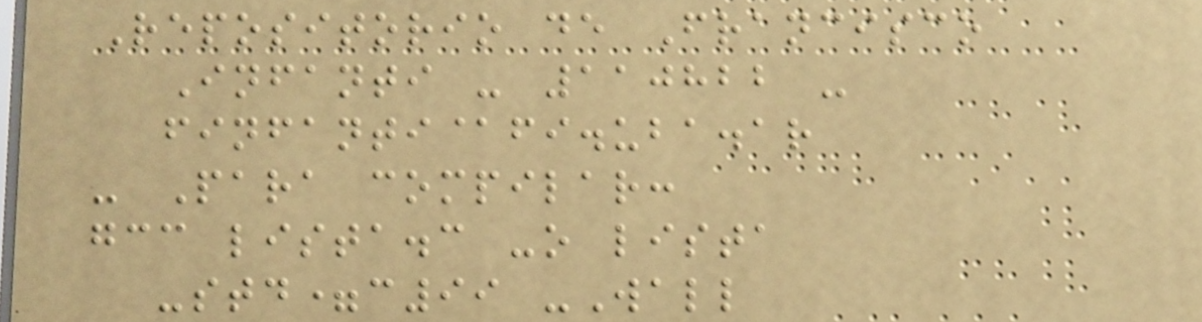Repositorio de Francisco
Infanti - 110822 -
finfanti@fi.uba.ar
- Para compilar:
gcc lista.c -o lista
-std=c99 -Wall
